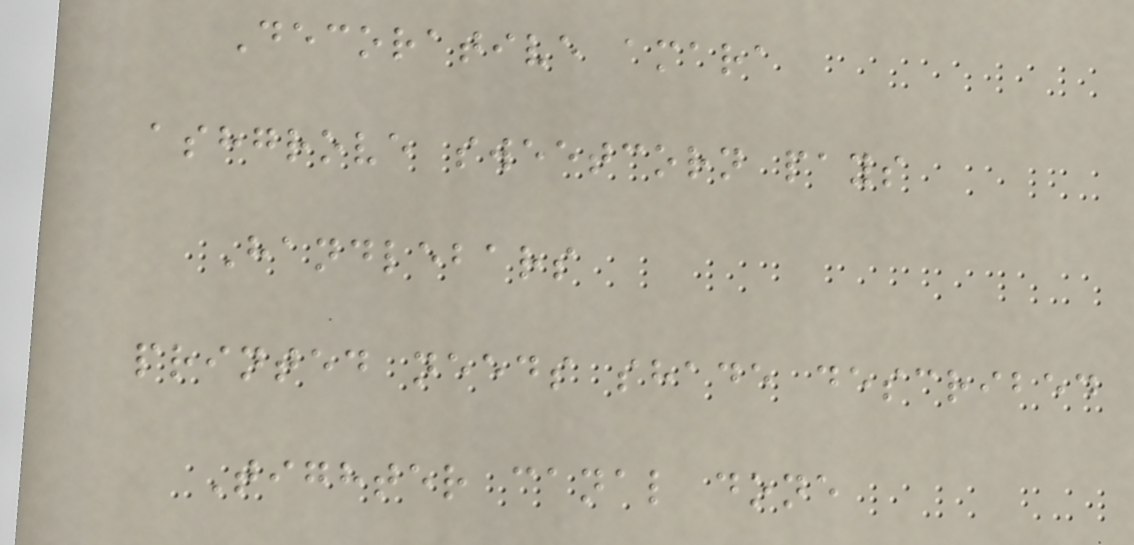Decorative amara
ashgrove sweetcorn pays
Handlebars
printed needs shade described
Tighter canal done
